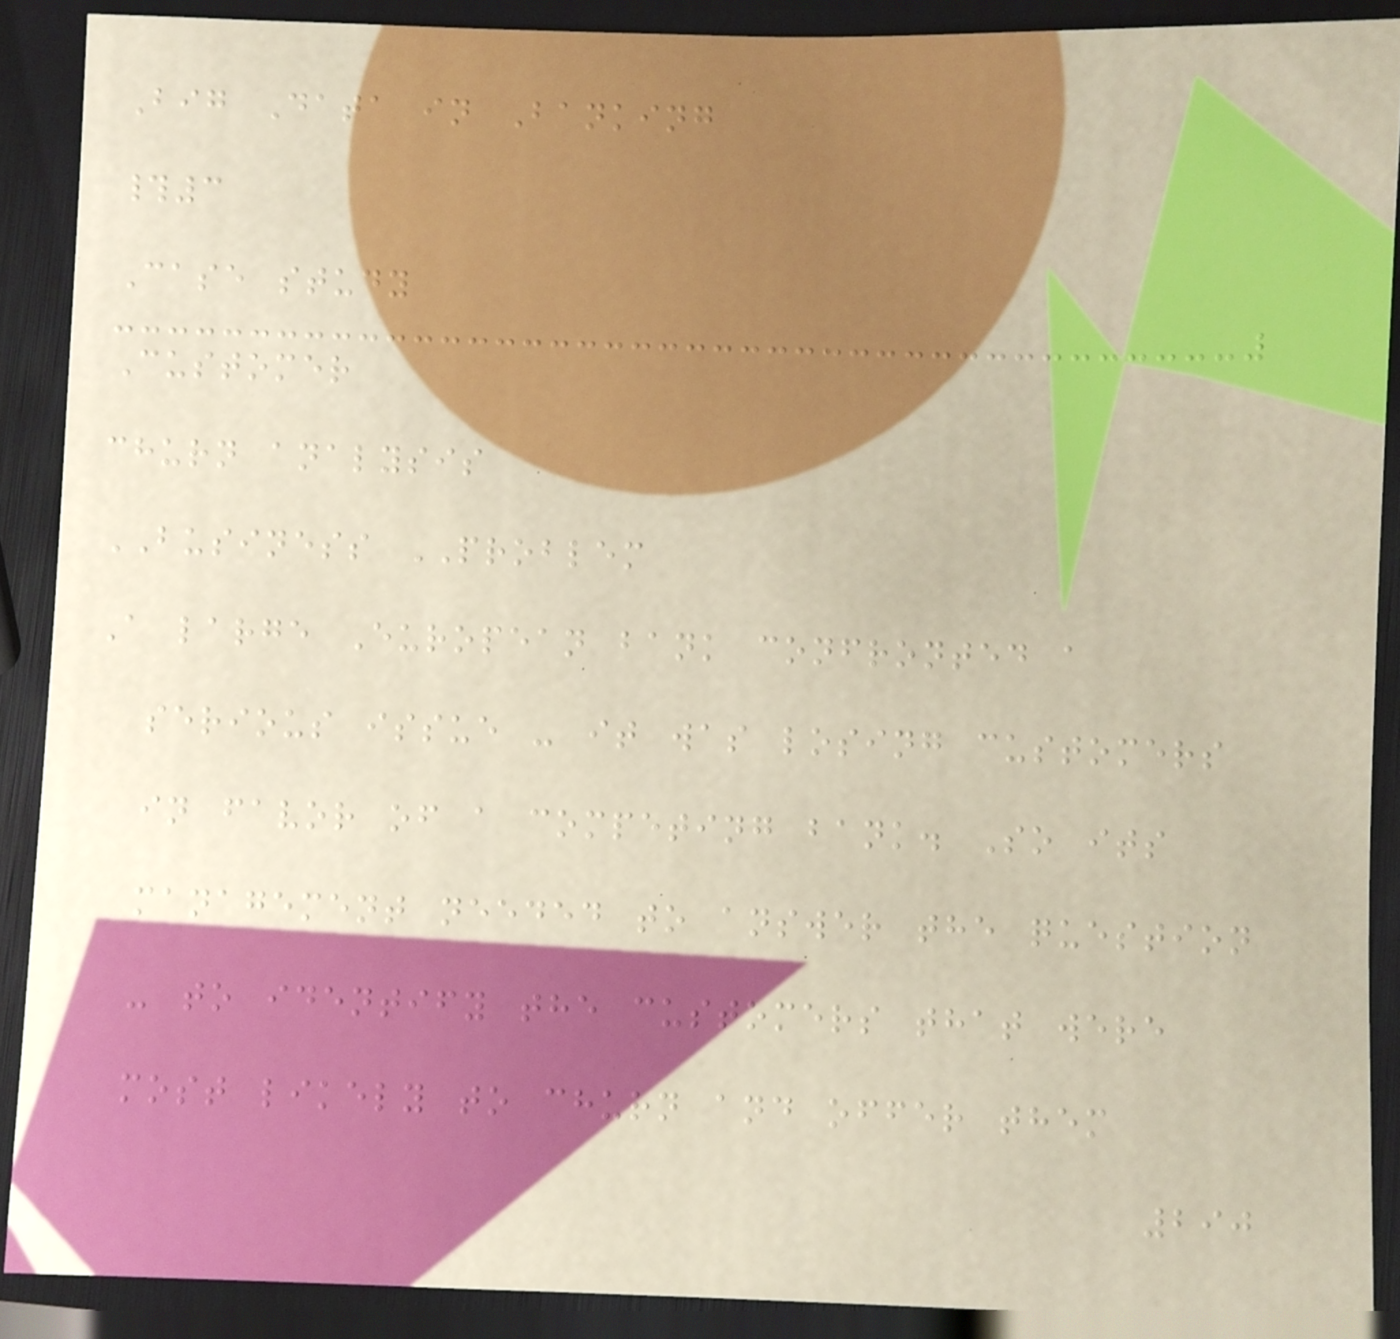Big Data in Banking
#3
Case study
Customer
churn analysis
BUSINESS PROBLEM
A large European bank confronted a
serious issue - it was losing customers
in favor of a competing bank. So its
management needed to answer the question
- to identify the customers that were
most likely to churn and offer them
290
